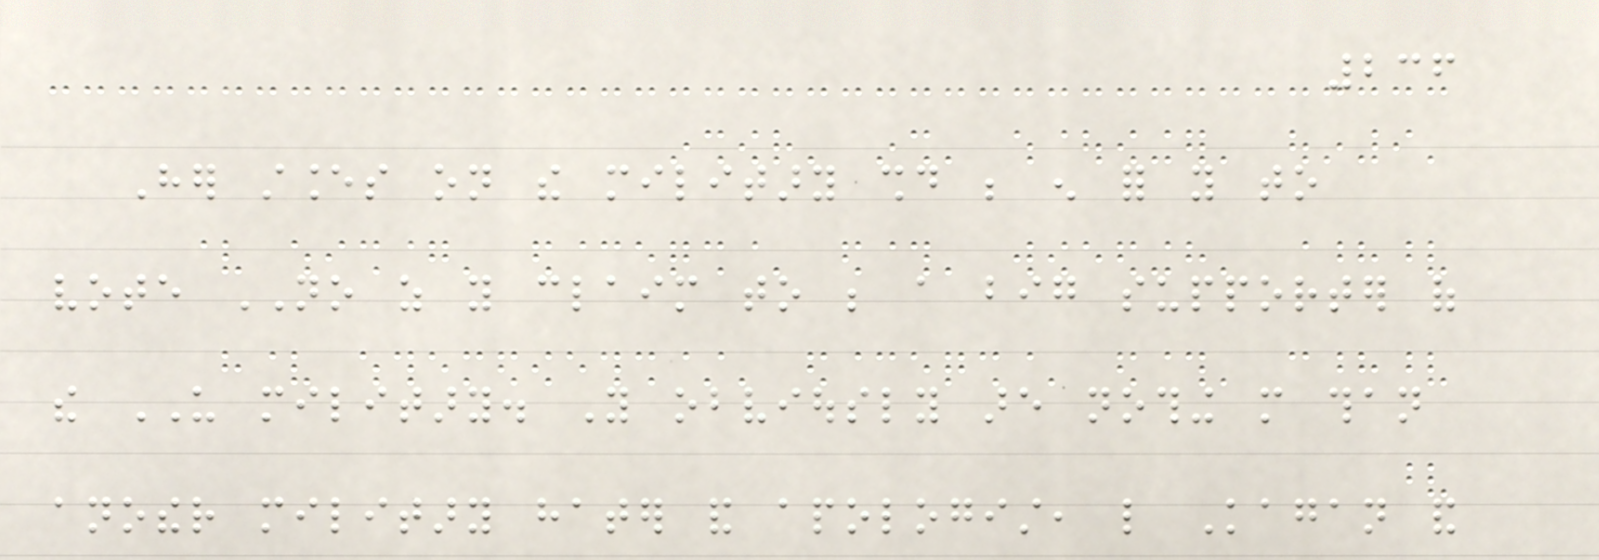236
Her stances on the military should be enough for you to
vote NO as you claim to be a big supporter of
the US military. You obviously are nothing more than
another military hater and apologist, like Kagan and
